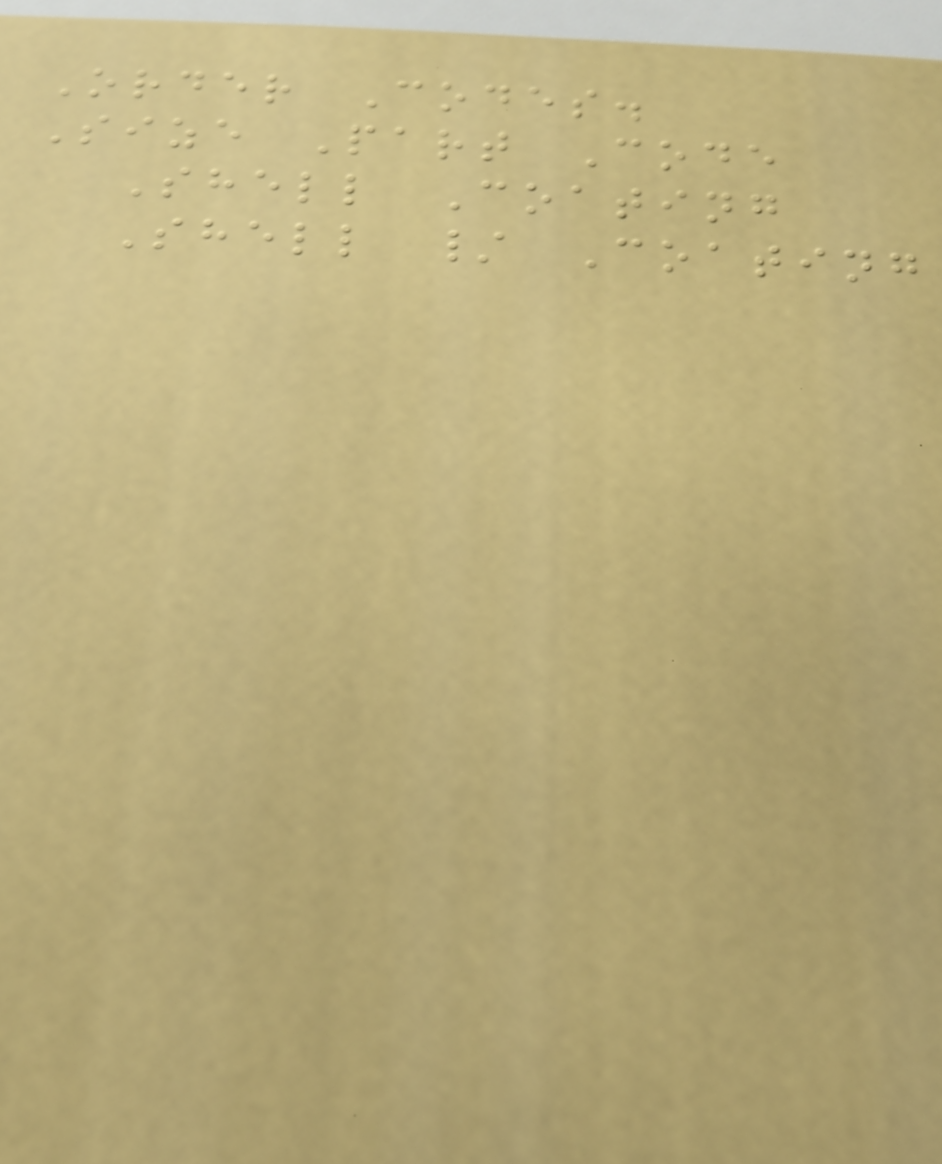Order Codes.
Size Part Code
Shell Coating
Shell / Coating
